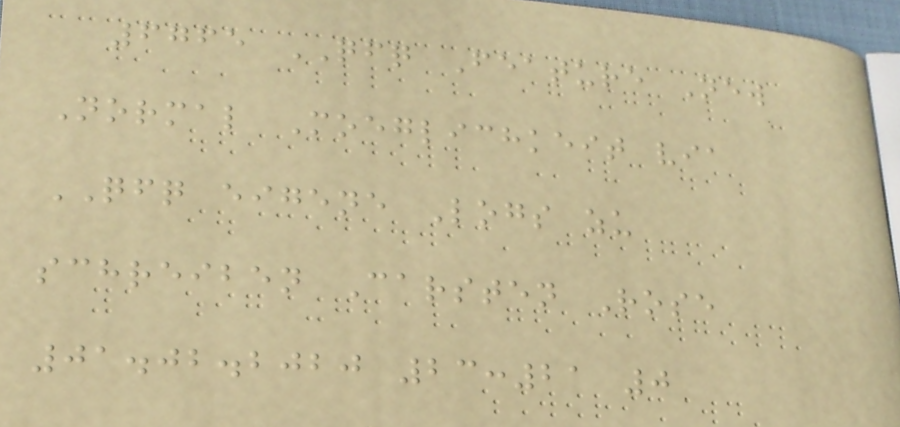6765 QFQ Feature New
Normal Moeglichkeit via
QFQ eigene Logs zu
schreiben Carsten Rose
01.02.2020 23:21 0
